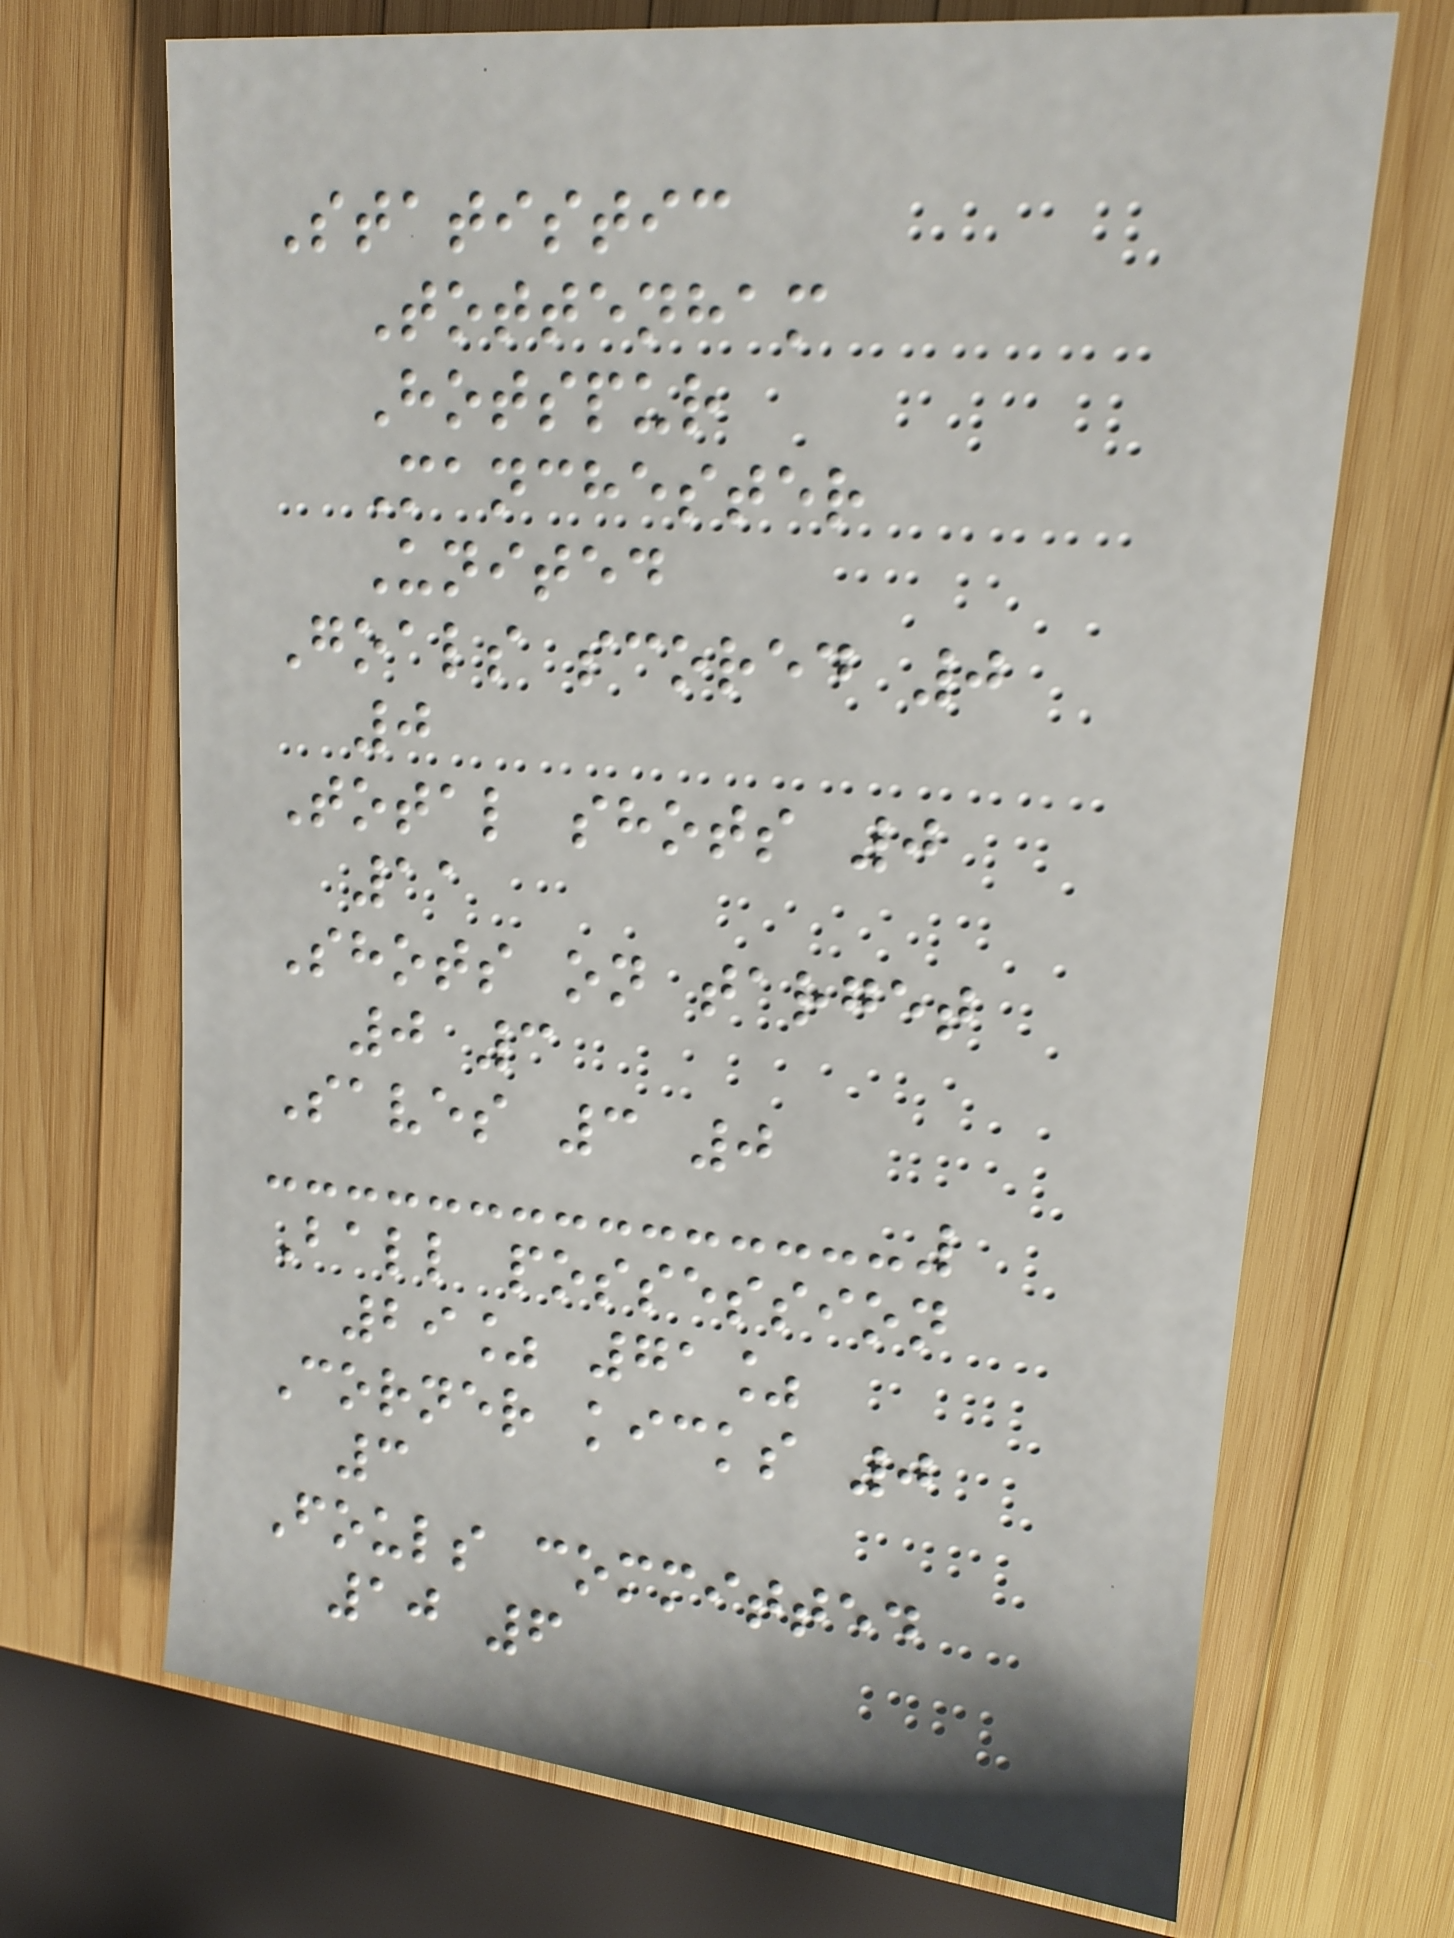Statistic
Tottenham
Hotspur
Manchester
United
Goals scored 0
0
Total shots 0
11
Shots on target
0 3
Saves 3 0
Ball possession
29% 71%
Corner kicks 0
3
Fouls committed
10 6
